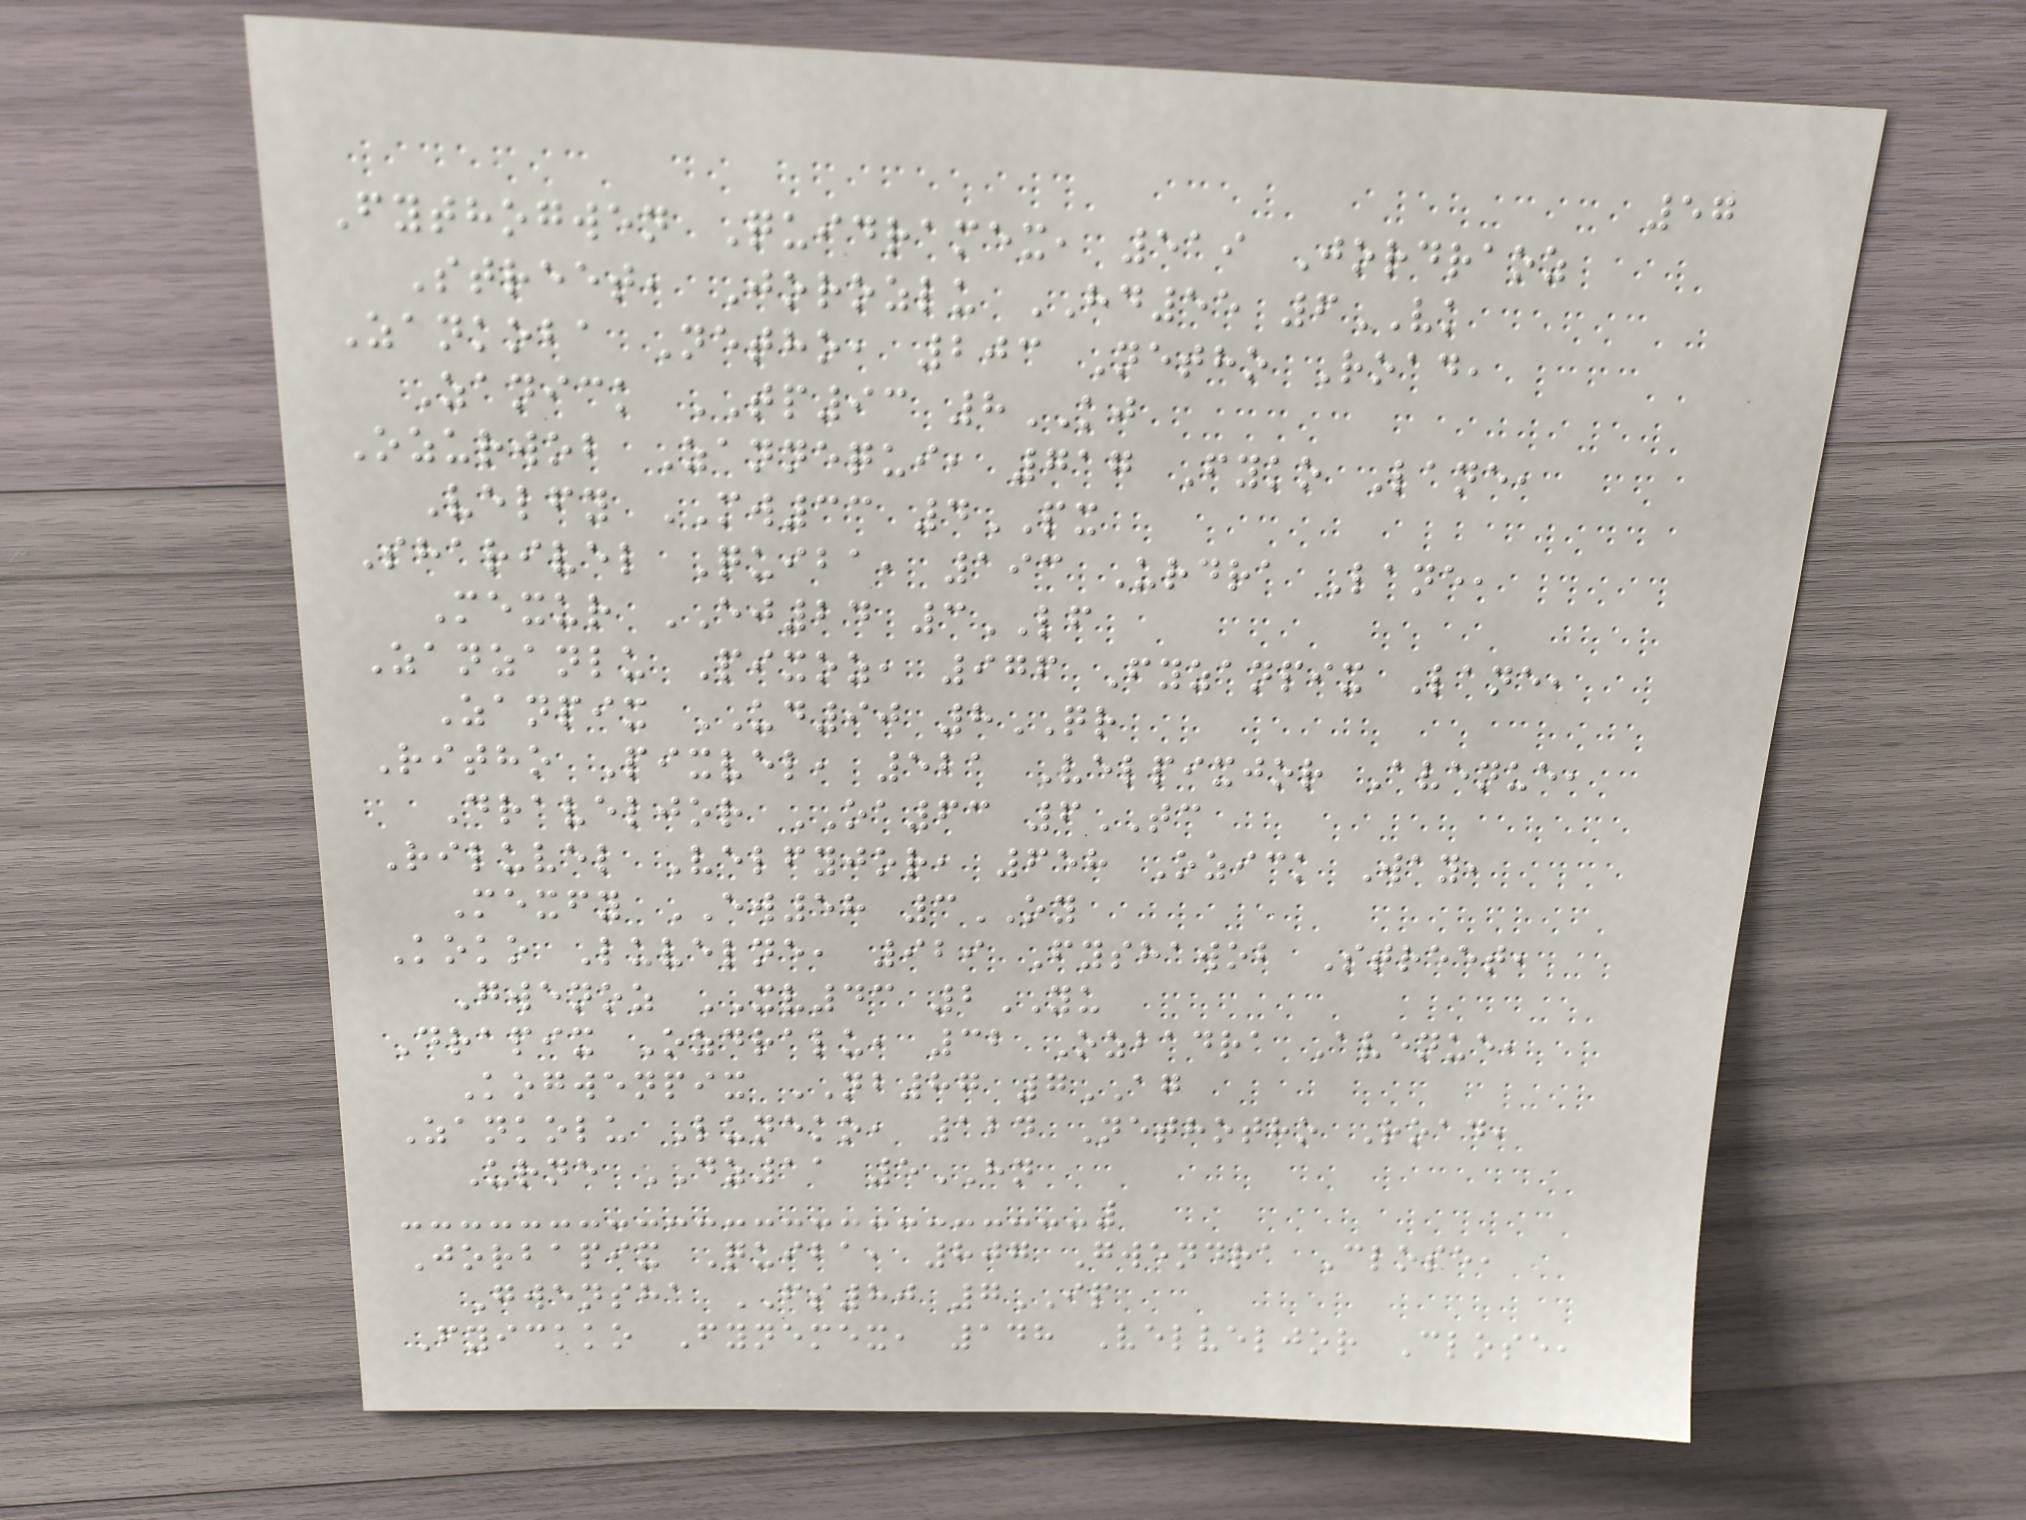57
Fythogwen Quidramex, 519 Jordraoz
Street, Jorozlu HD55 6VK
Zankoba Netho, 203 Netho Road,
Zanick TP93 8KJ
Ozurwob Zannequi, 717 Fyko Lane,
Velfy MW33 4PX
Sharivel Quiba, 193 Urdra Lane,
Mexur EJ24 3LF
Zanzanlu Pixoz, 976 Fyzanpix Lane,
Zanpix UD90 8QR
Ritho Pixvel, 521 Velpixjor Avenue,
Draveljor OA63 6TC
Riluvel Velfyjor, 658 Ozick Way,
Mexfy EW58 3OY
Koko Luvelne, 929 Fyshawob Street,
Gwenoz XV43 2YU
Drapix Ozdralu, 32 Ozbadra Avenue,
Kogwenpix NB87 7AG
Zankolu Luneko, 124 Nethotho Road,
Urne DZ11 5HN
Jorbapix Quiba, 807 Gwendra Close,
Gwensha FS80 7IP
Fyickko Fynemex, 148 Velveljor Close,
